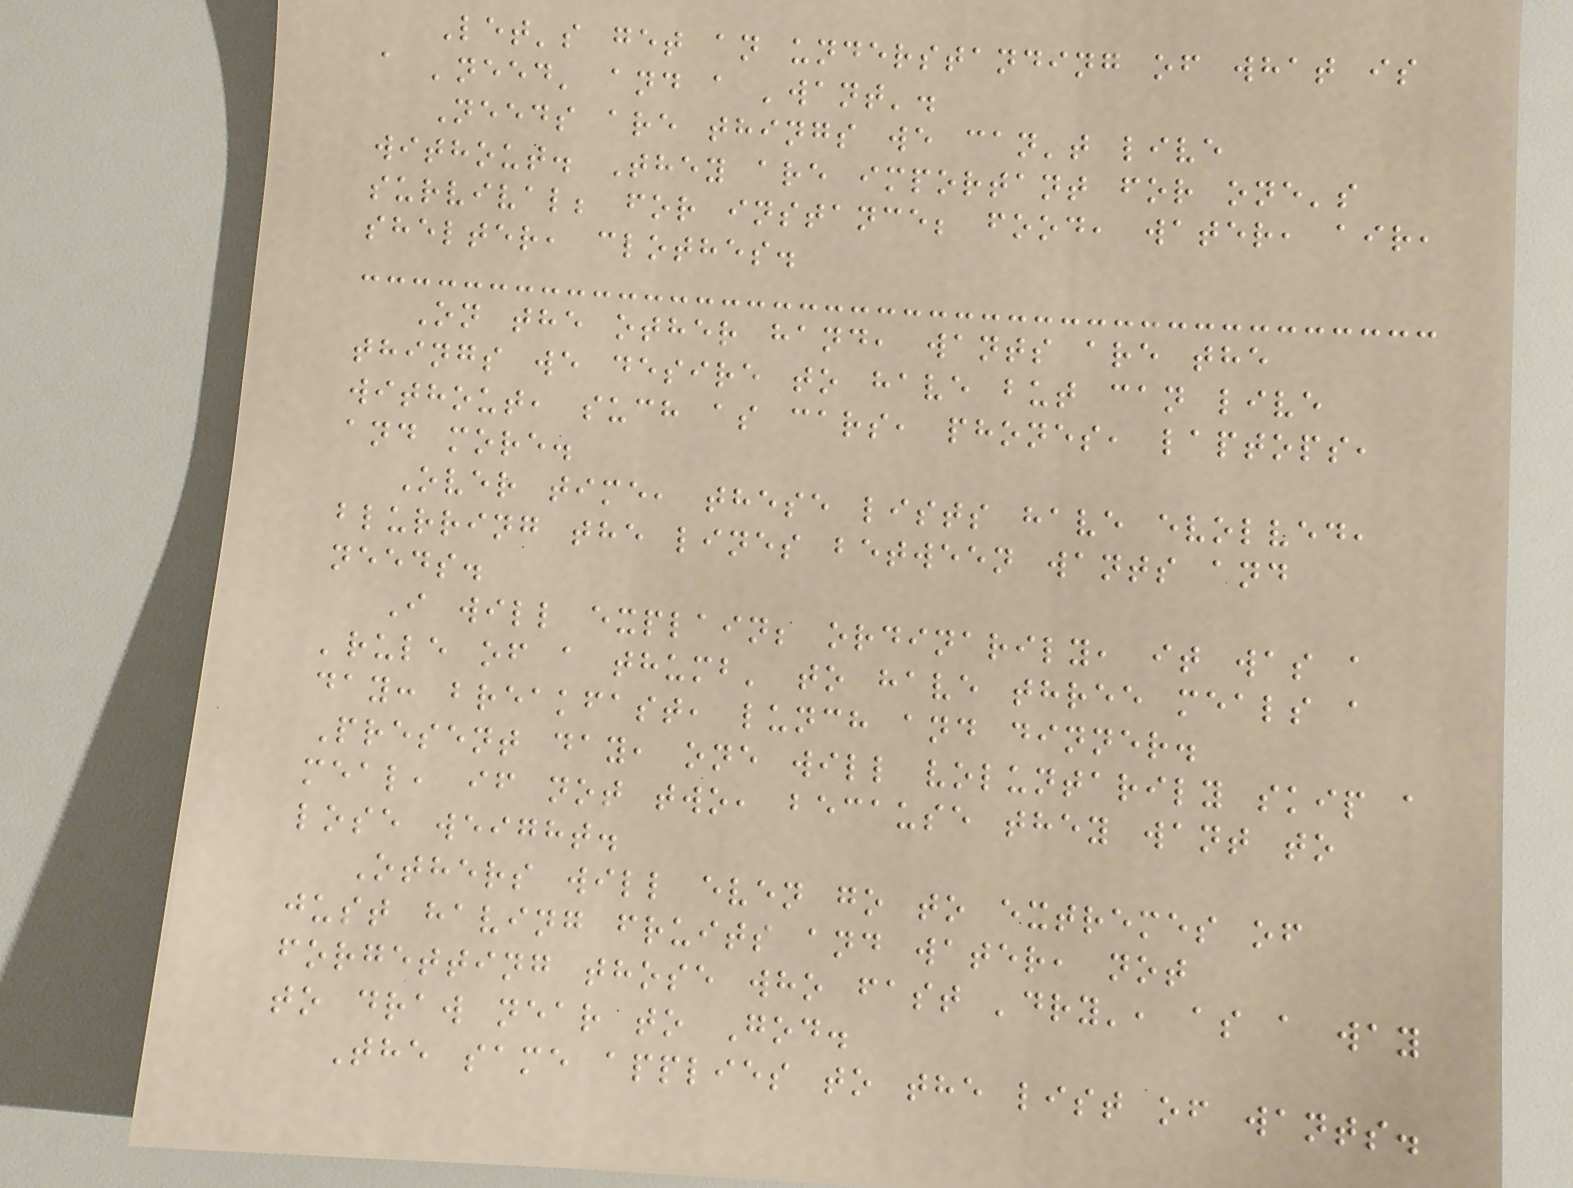Let's get an understanding of what is
a 'need' and a 'want'.
Needs are things we can't live
without. They are important for one's
survival; for instance; food, water, air,
shelter, clothes.
On the other hand, wants are the
things we desire to have but can live
without, such as cars, phones, laptops,
and more.
Over time, these lists have evolved,
blurring the lines between wants and
needs.
I will explain; ordinarily, it was a
'rule of a thumb' to have three meals a
day: breakfast, lunch and dinner.
Present day, one will voluntarily skip a
meal, if not two, because they want to
lose weight.
Others will even go to extremes of
just having fruits and water, not
forgetting those who fast 'dry', as a way
to draw near to God.
The same applies to the list of wants.
